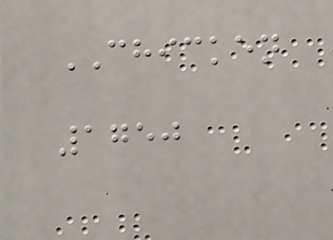CHICKEN
1750
